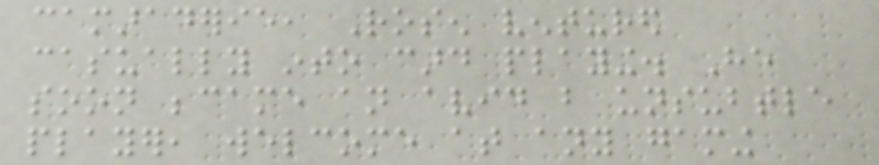camaraderie, Rosen ventured
casually into card playing. He
soon became an avid but unsubtle
player, welcome at any gaming
